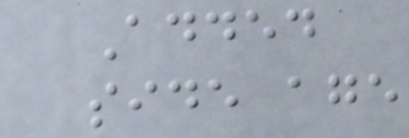Added
side age
